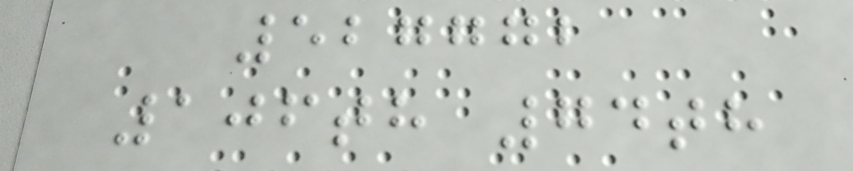527772
106th 74th
